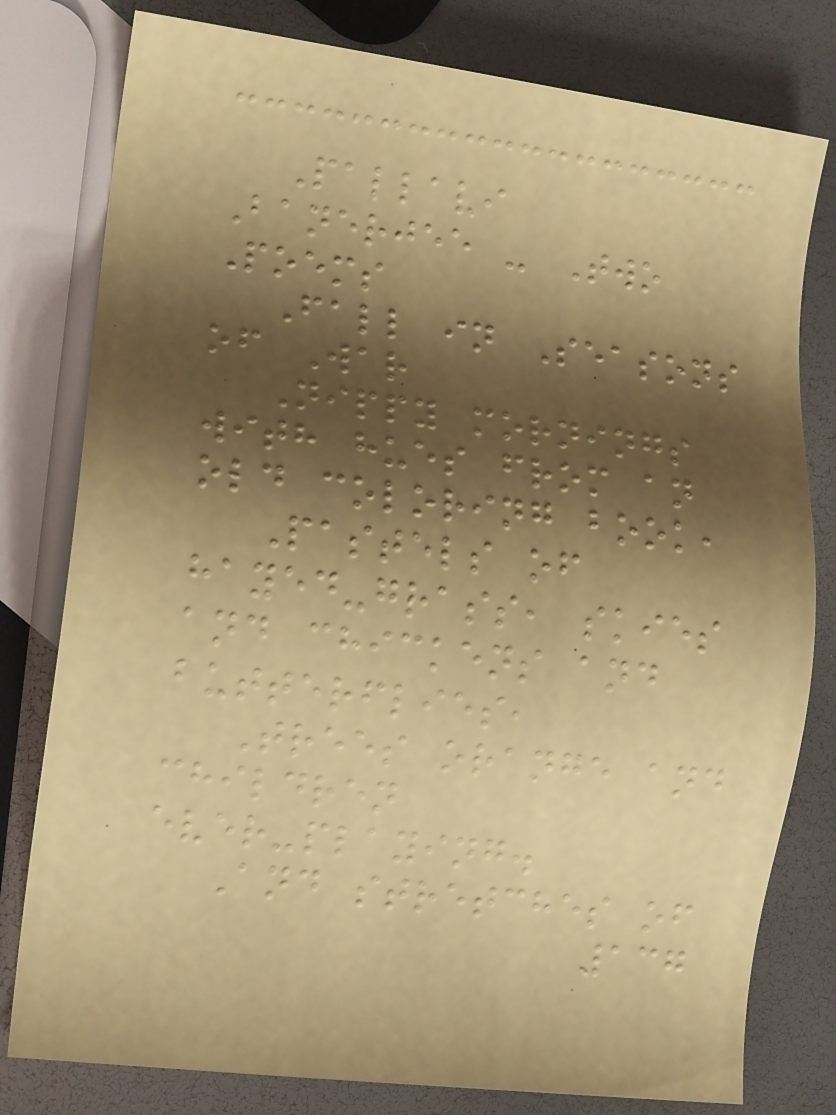Pallavi
Banerjee - Two
Poems
Fall in Seasons
of War
Nippy mornings
with hues from an
old coloring book,
Pastels of
hayed-grass, skies
and chickens and
butterflies,
Trees orange and
children
ever-playing.
And stretches of
137
